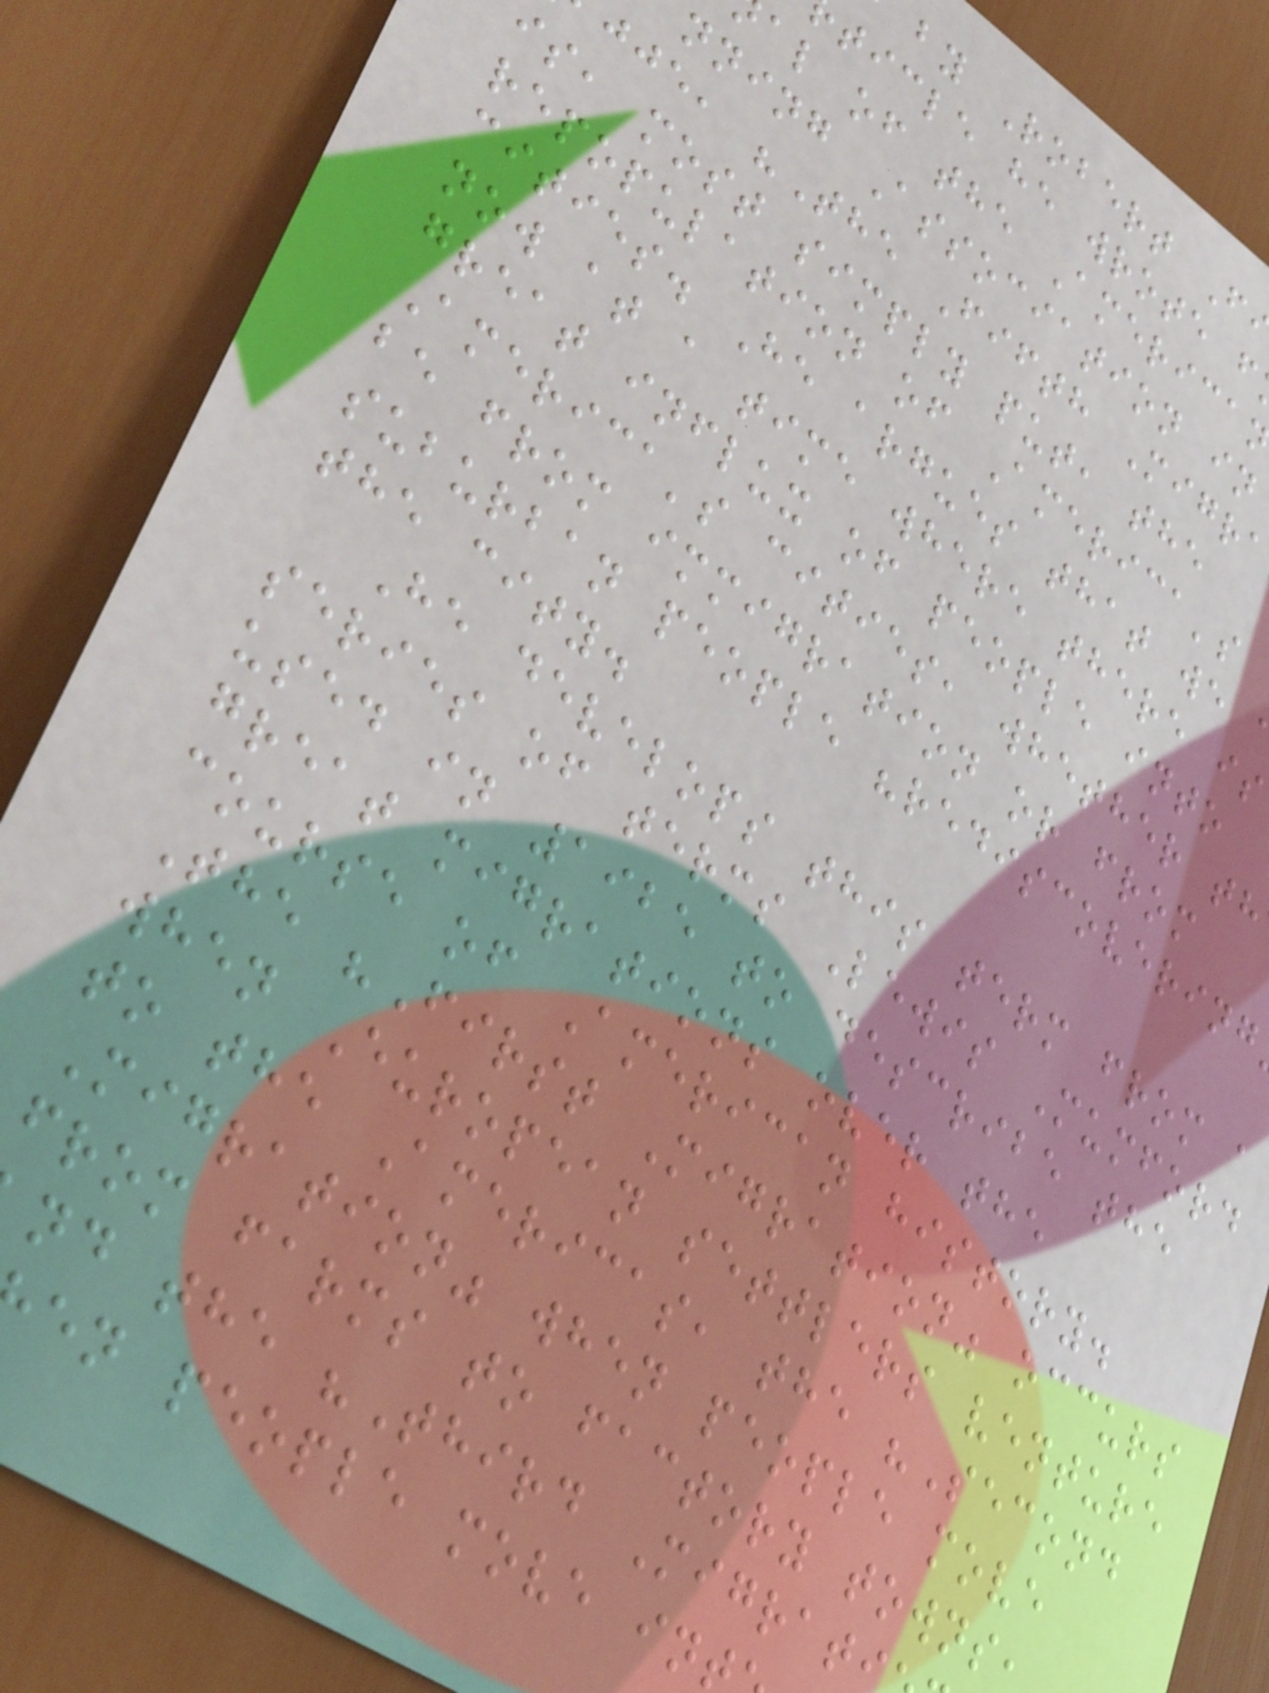by Robert F
ticle he wrote f
al of the America
nning Association in
jje, "The Fifth Migra
is, most simply put, the
repopulation of America's
cities. He argues that we
now at a time where there is
great influx of people into
America's cities, whether th
be from immigration or from
suburban people "rediscovering
the city.
He develops this term from a
series of terms Lewis Mumford
used in 1925 to describe the
great migrations over the
course of American history.
The "First Migration" occurs
when European settlers venture
to the Americas, the "Second
Migration" when people move
from farms to factory towns,
nd the "Third Migrat
en people move in
